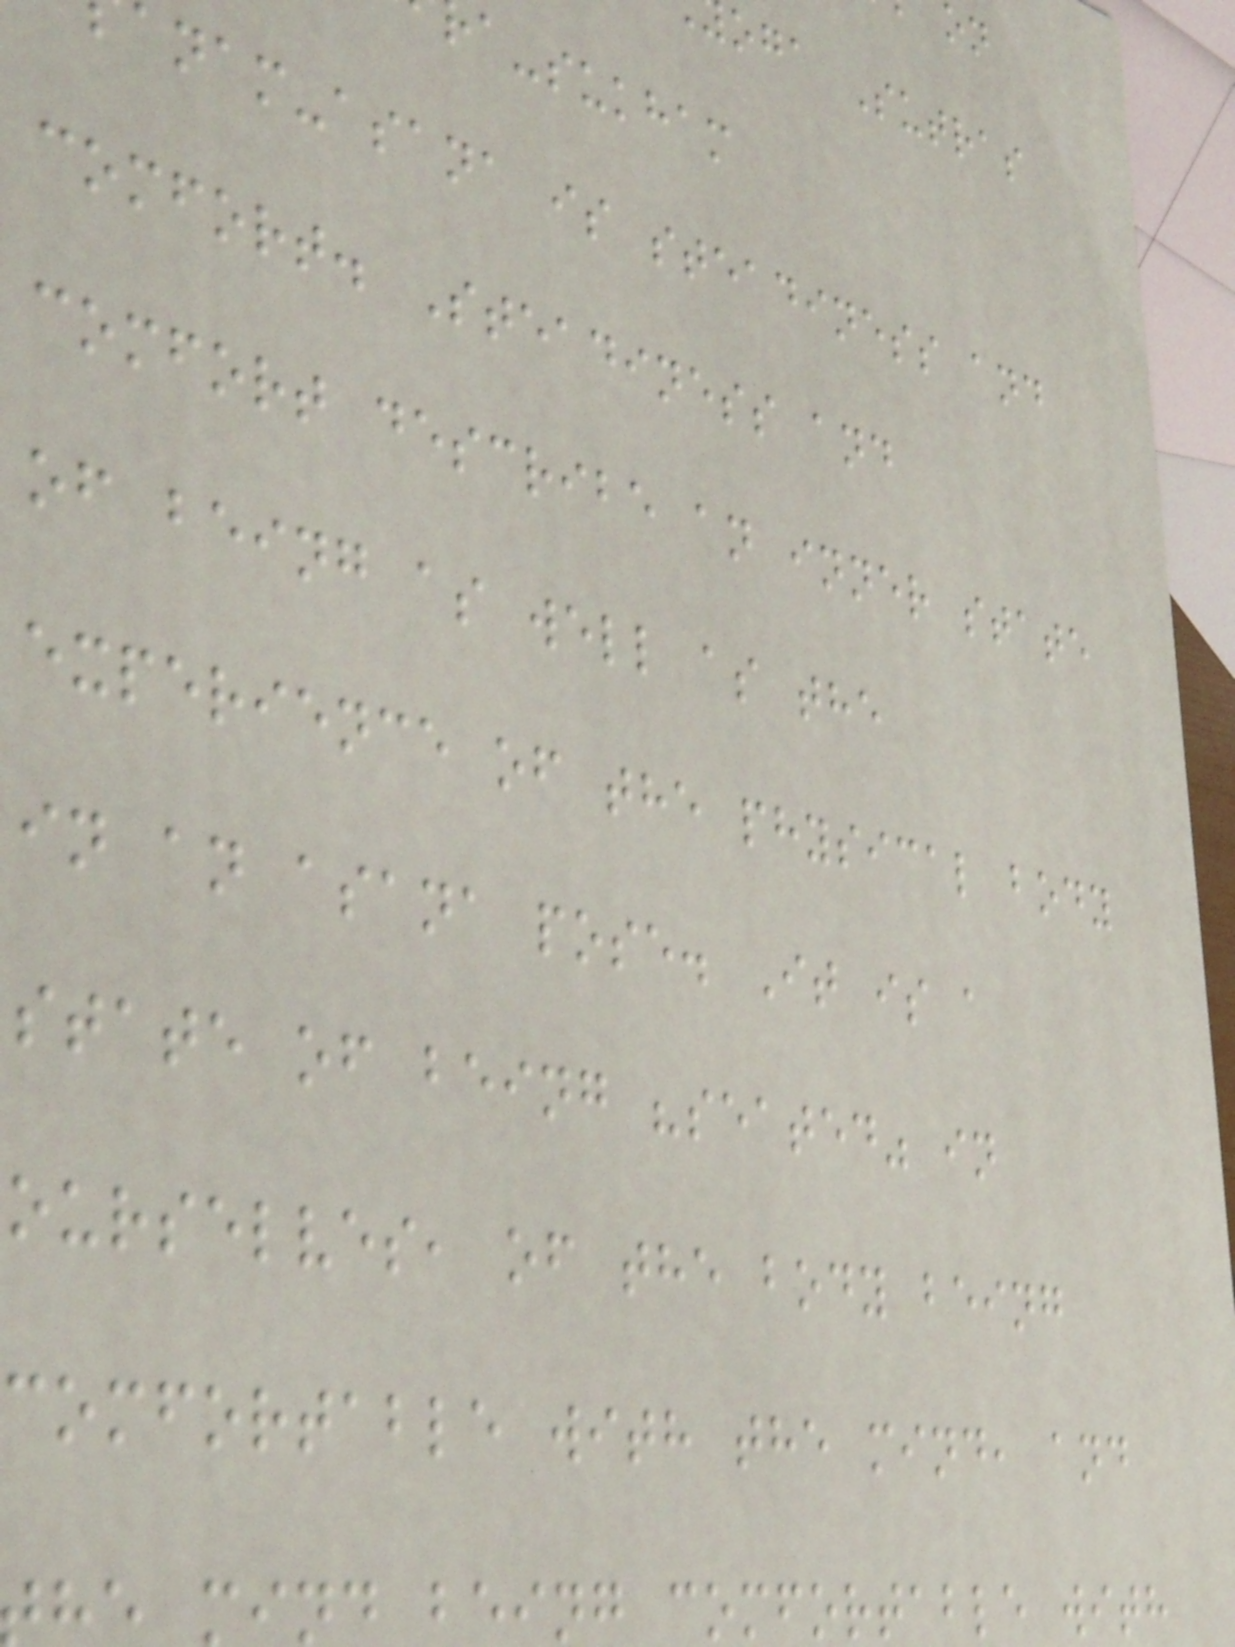oga Sutras
a-sukham
anam-asana is steadiness and
comfort. Steadiness and
comfort describe an inner state
of being as well as the
experience of the physical body
in an asana pose. It is a
state of being "seated" in
ourselves, of the body being
comfortable with the mind, and
ind being comfortable with
